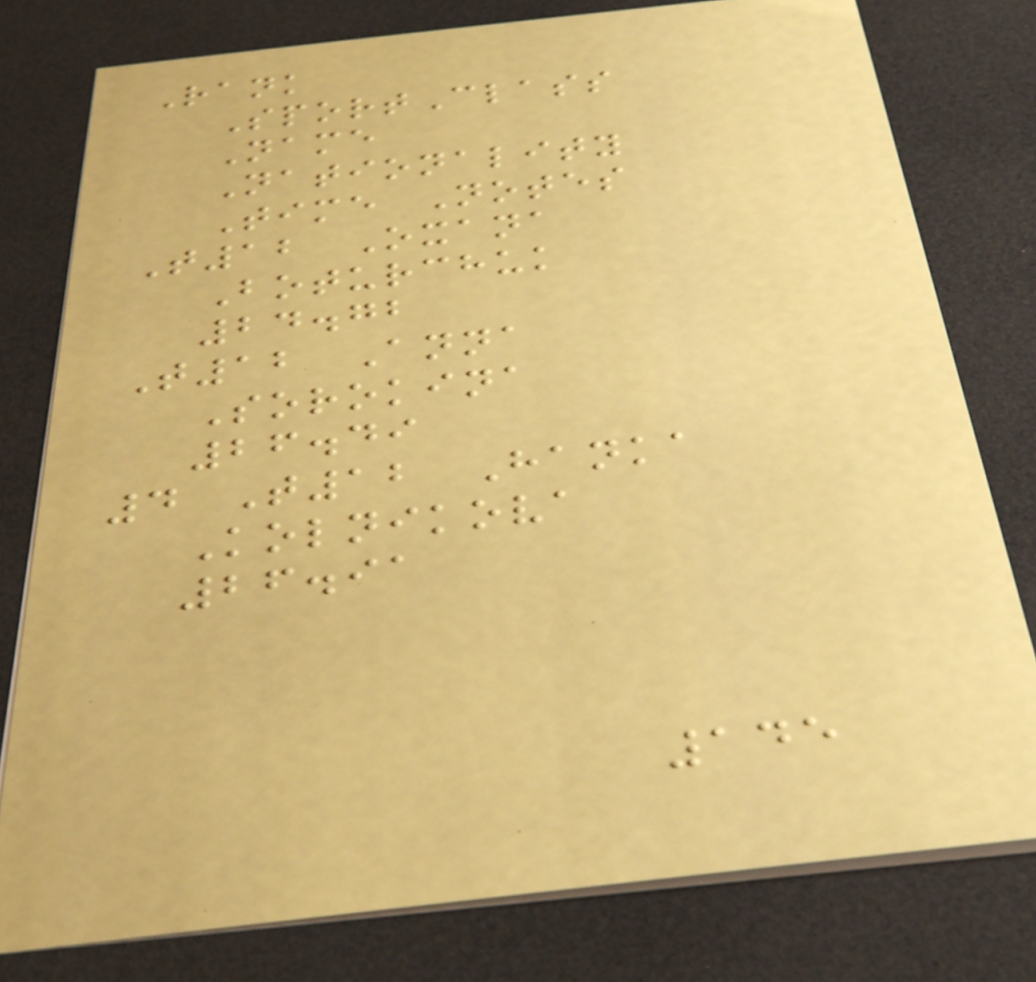Rank
SportClass
Name
Nationality
Time Notes
T12 Oxana
Boturchuk
24.72
T12 Anna
Sorokina
26.49
4 T12 Hanka
Kolnikova
26.91
145
